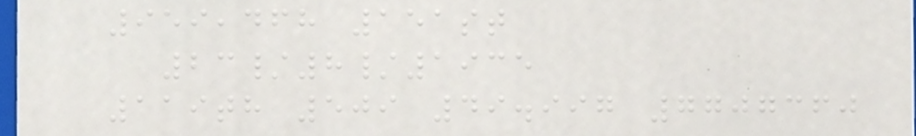959,468 151st
23/8/1935
119th 509 49.997 7707360
